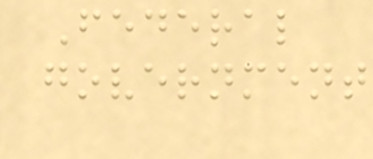Federal
government
